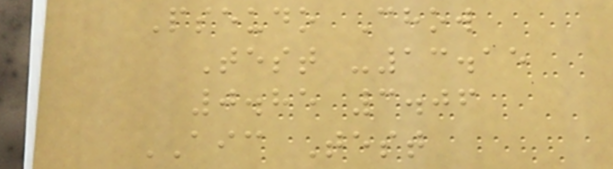Pseudo Chow
Test -13.15
0.85 3.06
AIC Test
